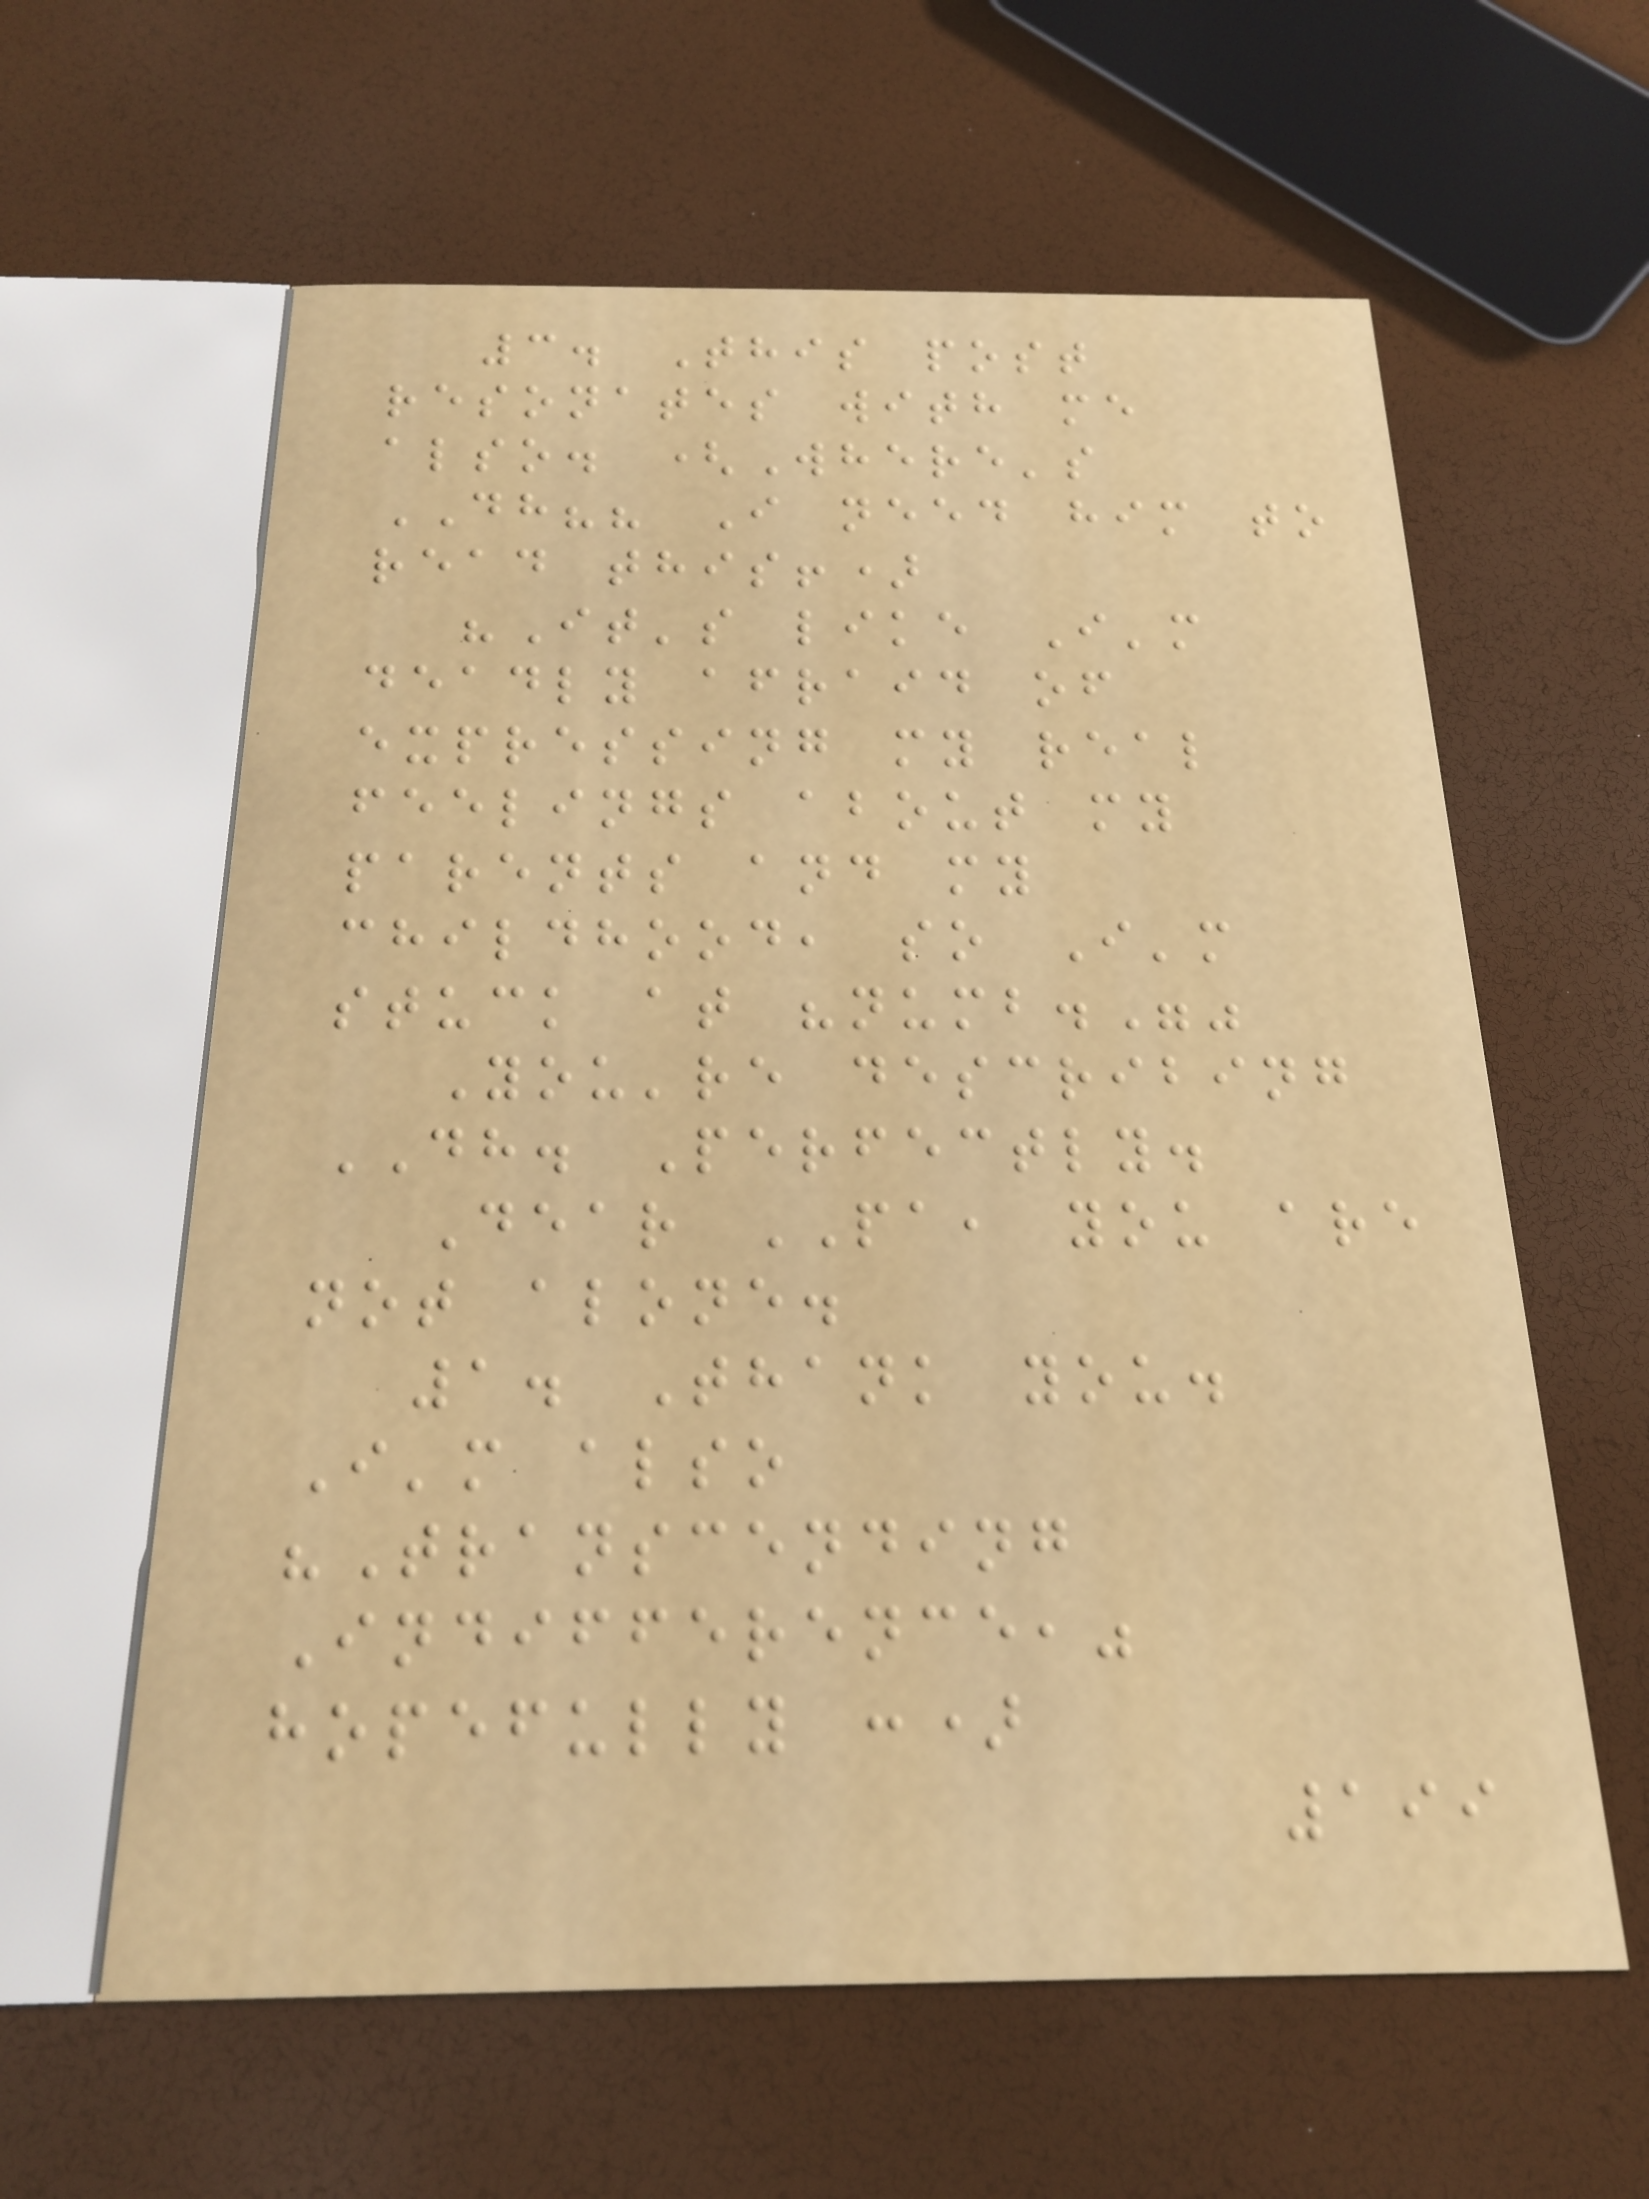3. This post
resonates with me
also. (Where's
DH?? I need him to
read this!)
"It's like I'm
deadly afraid of
expressing my real
feelings about my
parents and my
childhood, so I'm
stuck at "numb.""
You're describing
DH. Perfectly.
Dear PA, you are
not alone.
1. Thank you.
I'm also
"Transcending
Indifference,"
hopefully :)
199
